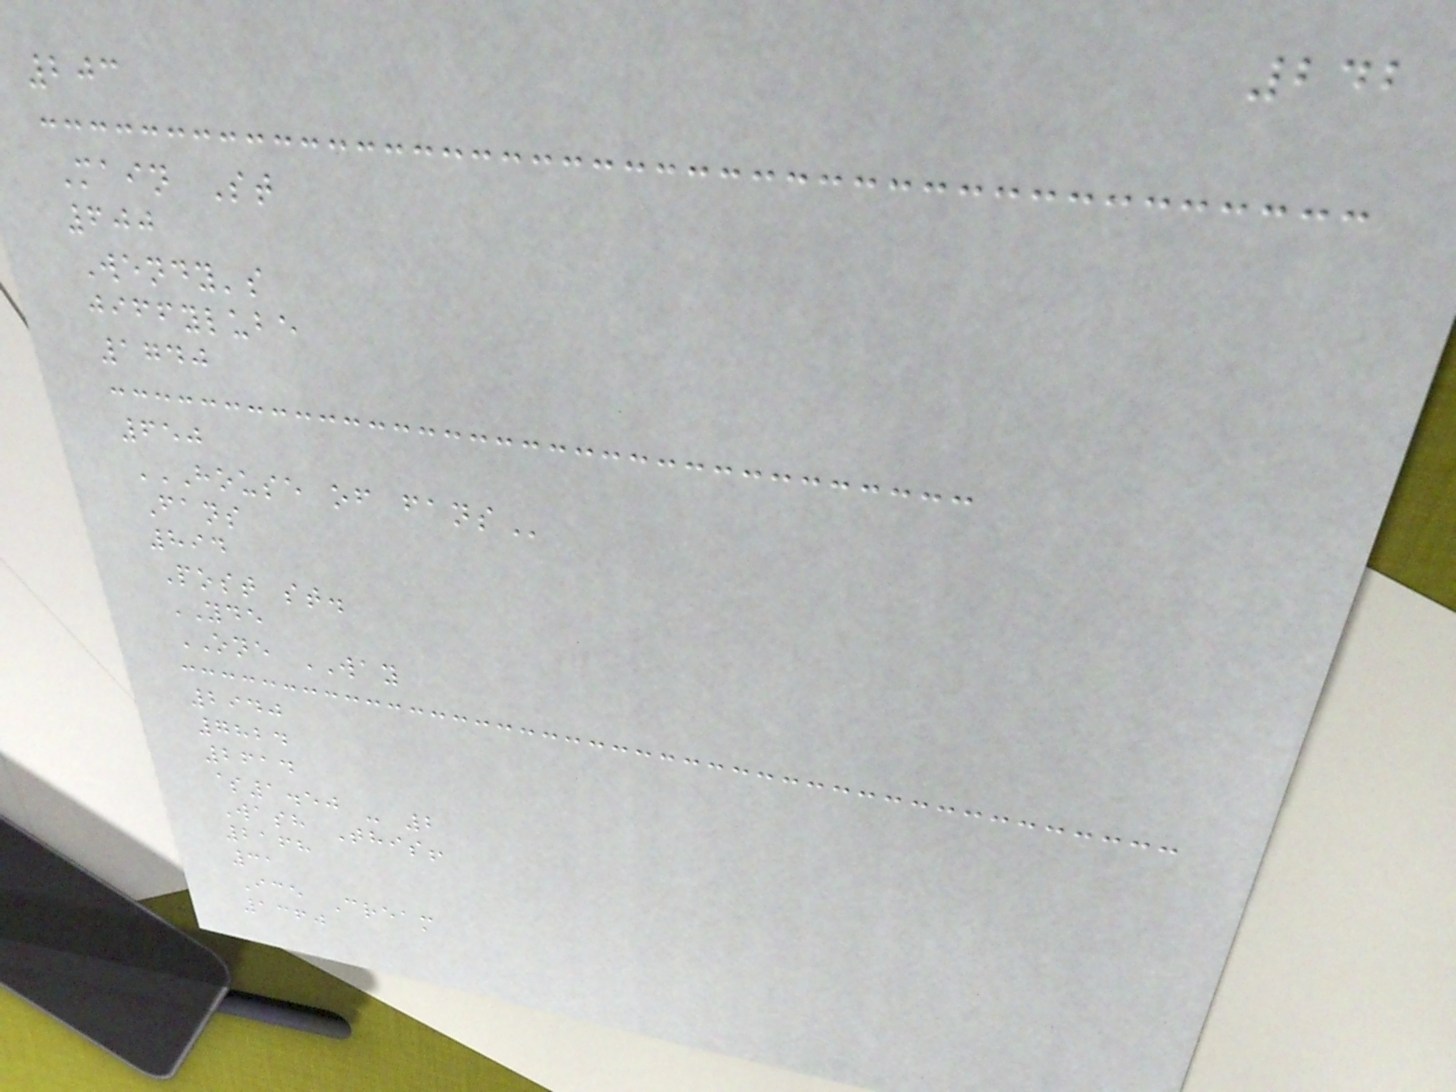242
203
Main St
600
Wendy's
jiffylube
1740
650
HOUSE OF FANS
Fans
894
Post st.
YDE
ONE WAY
2940
7824
2614
$1.50 - 2
Wash This!
2168
31
Ice Cream
1360
